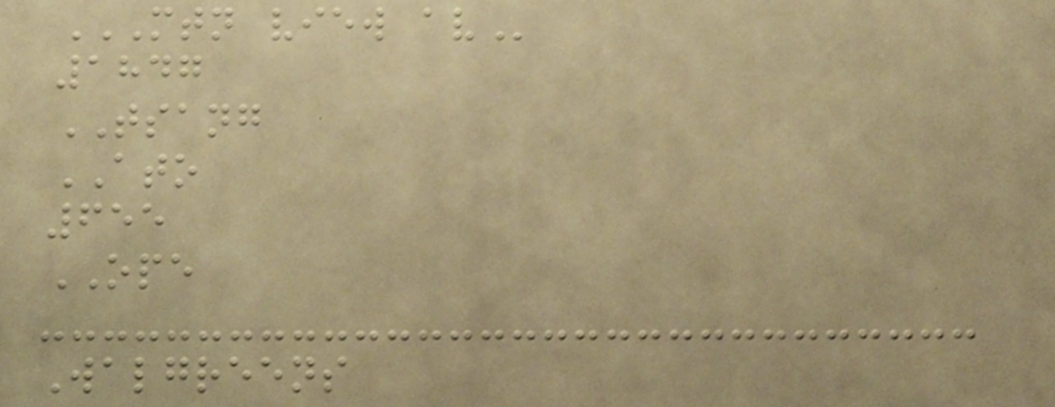MTN VIEW AV
1847
TSANG
ATO
655
OPE
Walgreens
